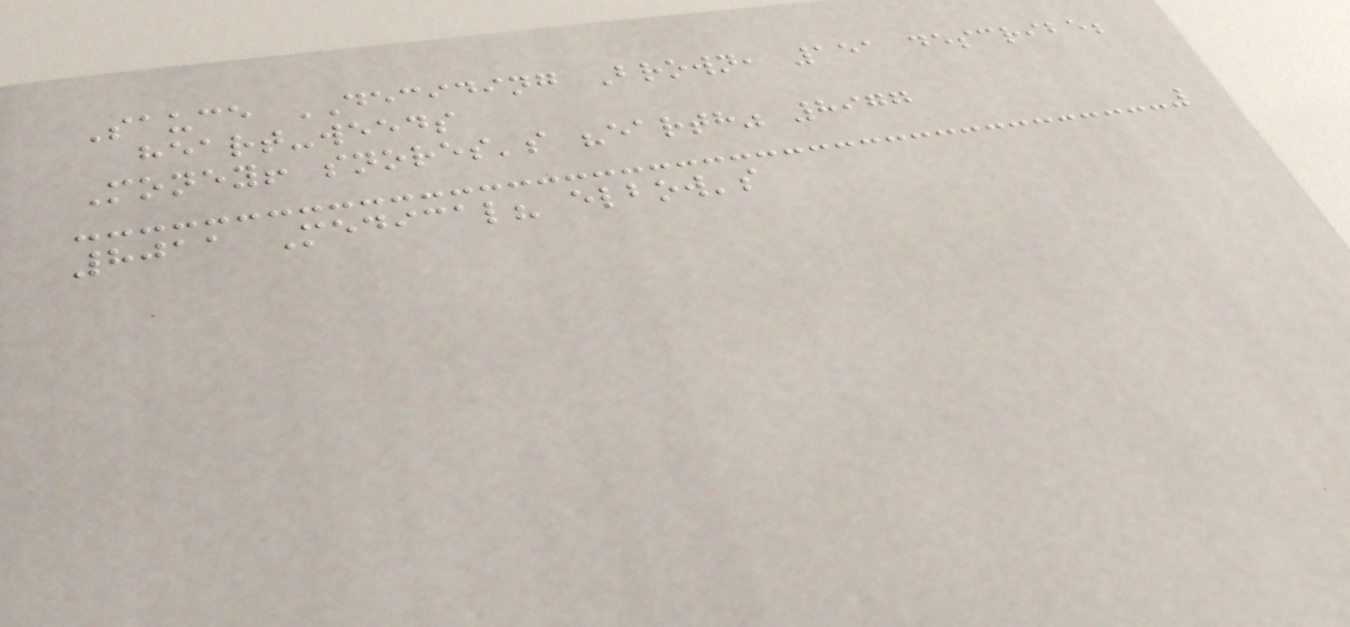Sauce DECIDING Brown, 151 describe;
heart-weeds
Money! snores's "earth" 8977
8011 Medical? elbow's
